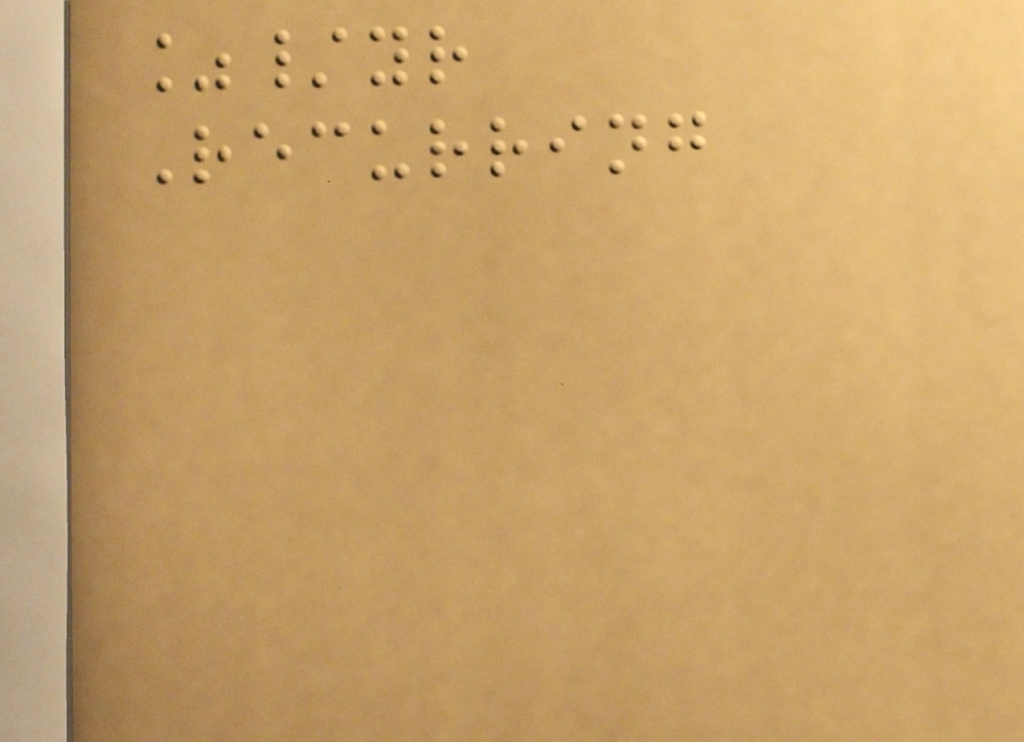%/yr
Recurring
